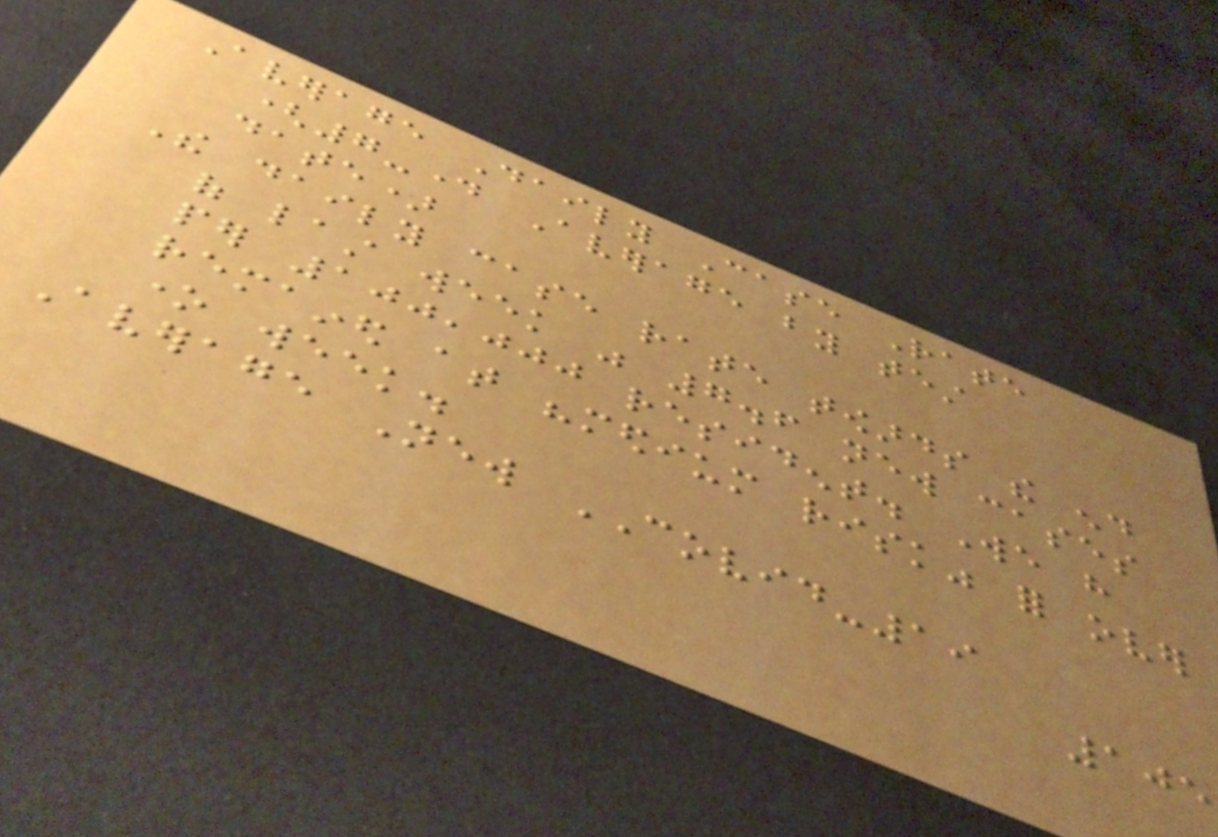Average Daily Case Rate
(7-day Average by test
date)
The daily case rate towards the end
of last week was 7.6 new cases
per 100,000 resident. We have
remained at "medium risk" for over
one week.
Average New COVID-19
105
